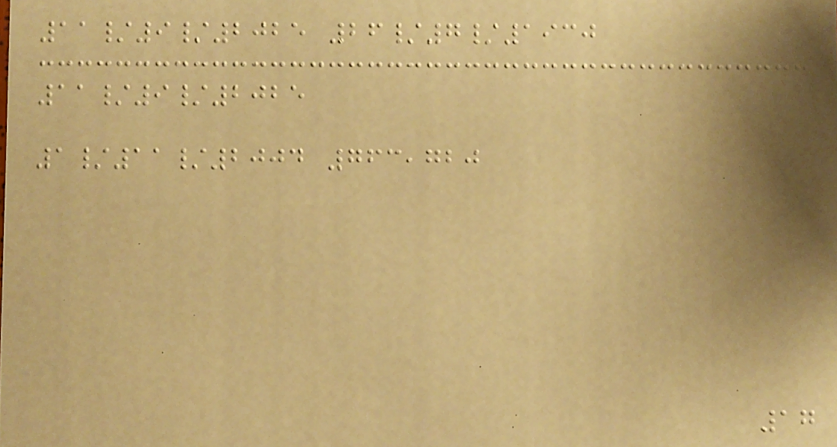11/9/2025 26/7/1930
11/9/2025
1/11/2004 763,720
17
